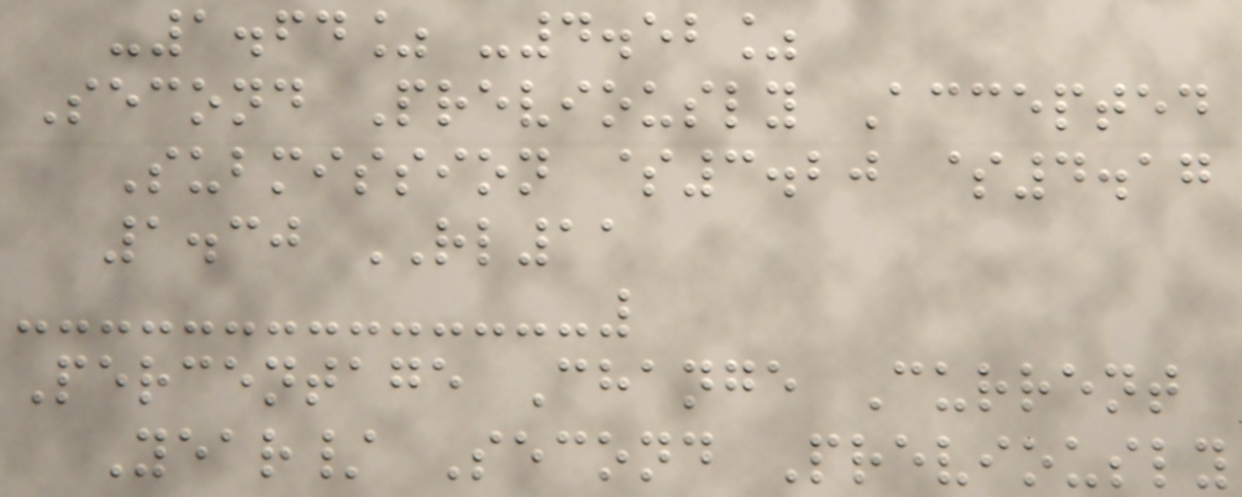-1.64% -4.52%
Second Previously Accepted
Submission $3.20 $4.17
1.30 RL11
Percentage Change Current
Year/ Second Previously
